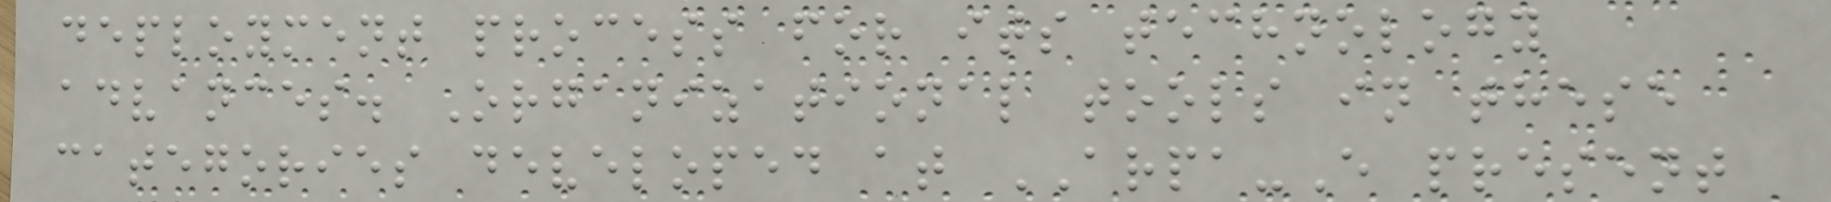deployment process for its technology
advances. Organizational tools in these
categories developed at ARPA-E present
